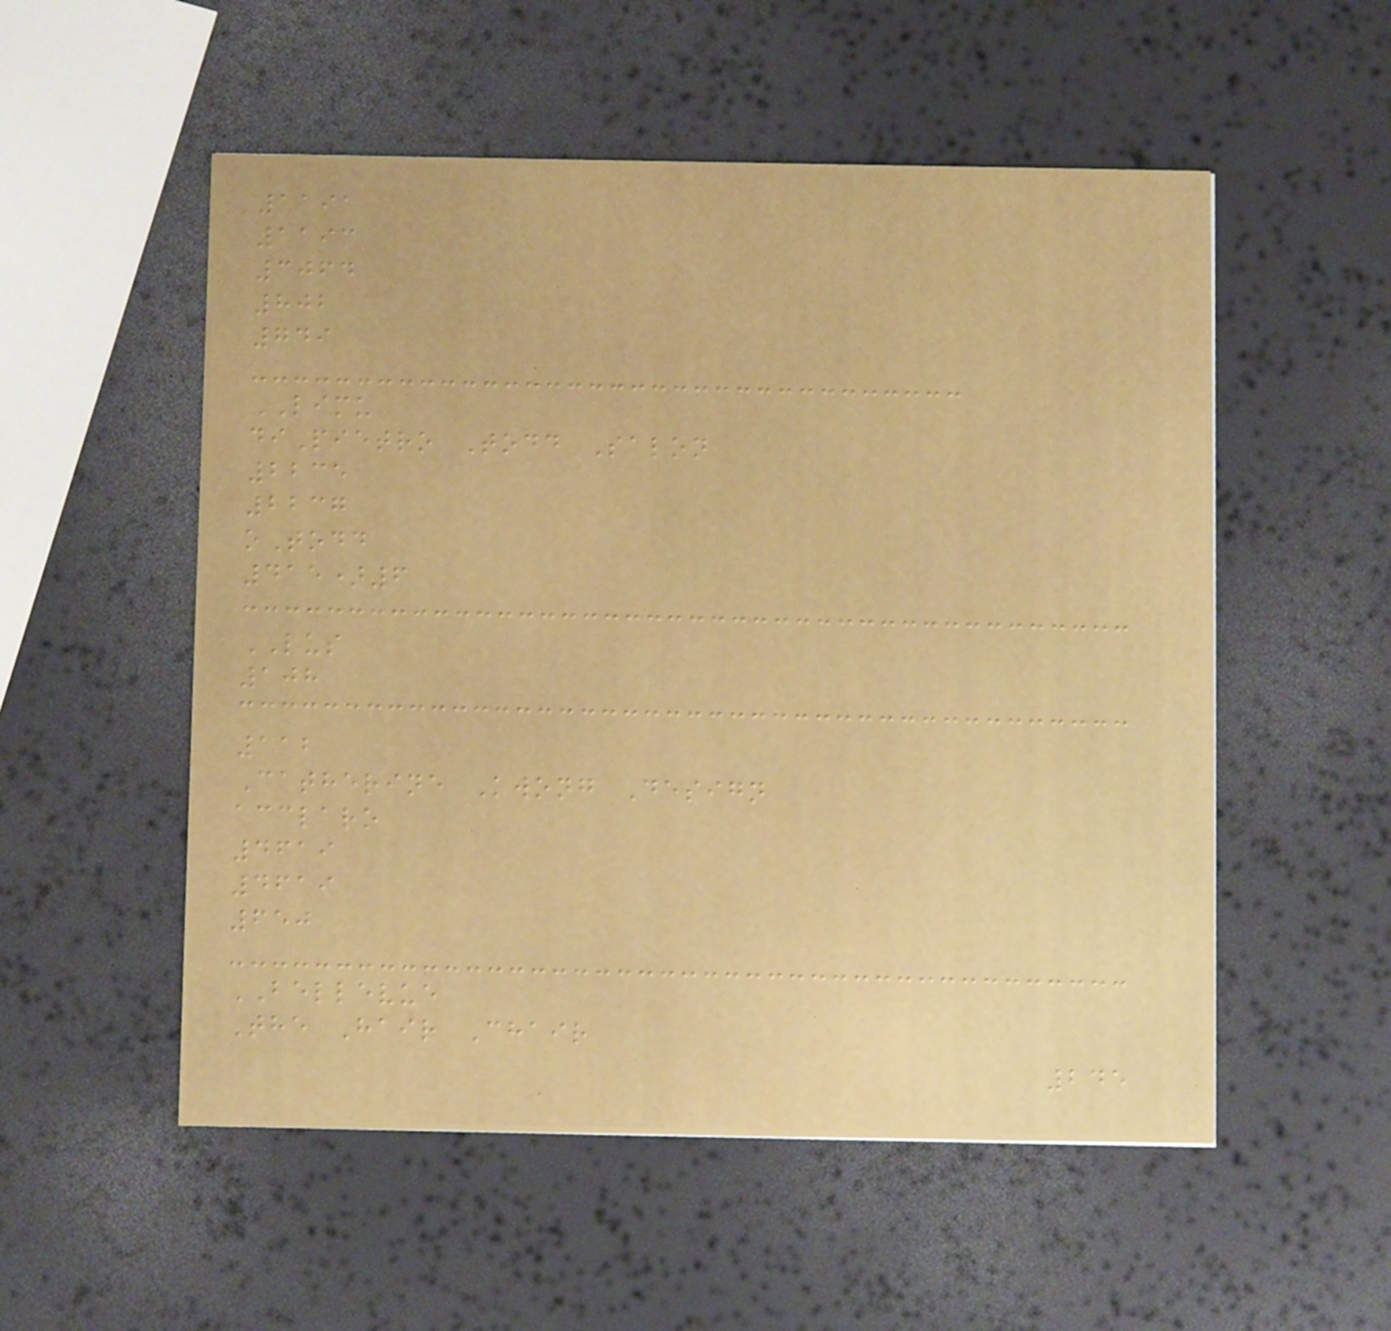1191
1193
3064
802
749
LIMU
diPietro Todd Salon
2235
2237
oTodd
415)6
LUS
108
112
Catherine Kwong Design
acclaro
4619
4619
650
BELLEVUE
The Hair Chair
245
